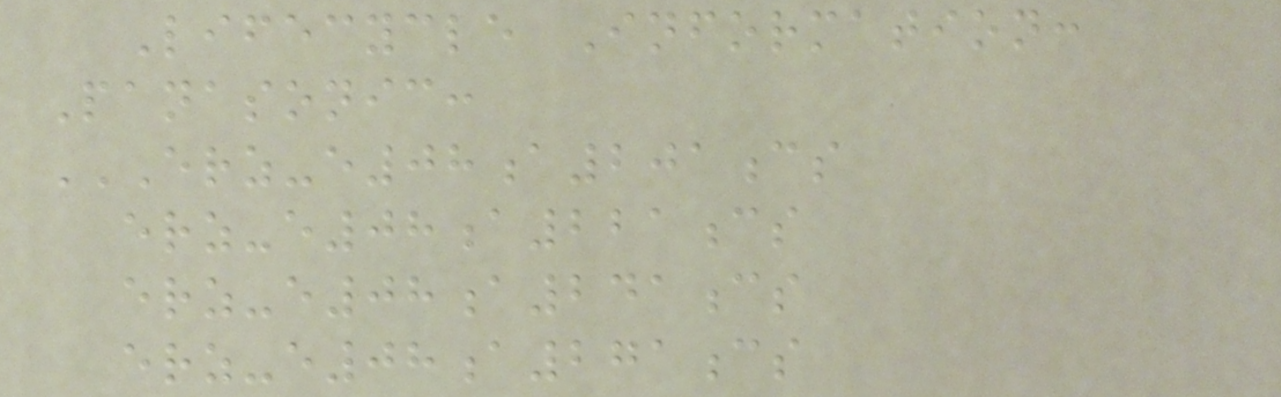Lifecycle Information:
Panasonic:
ERZ-E08A201CS
ERZ-E08A221CS
ERZ-E08A241CS
ERZ-E08A271CS
